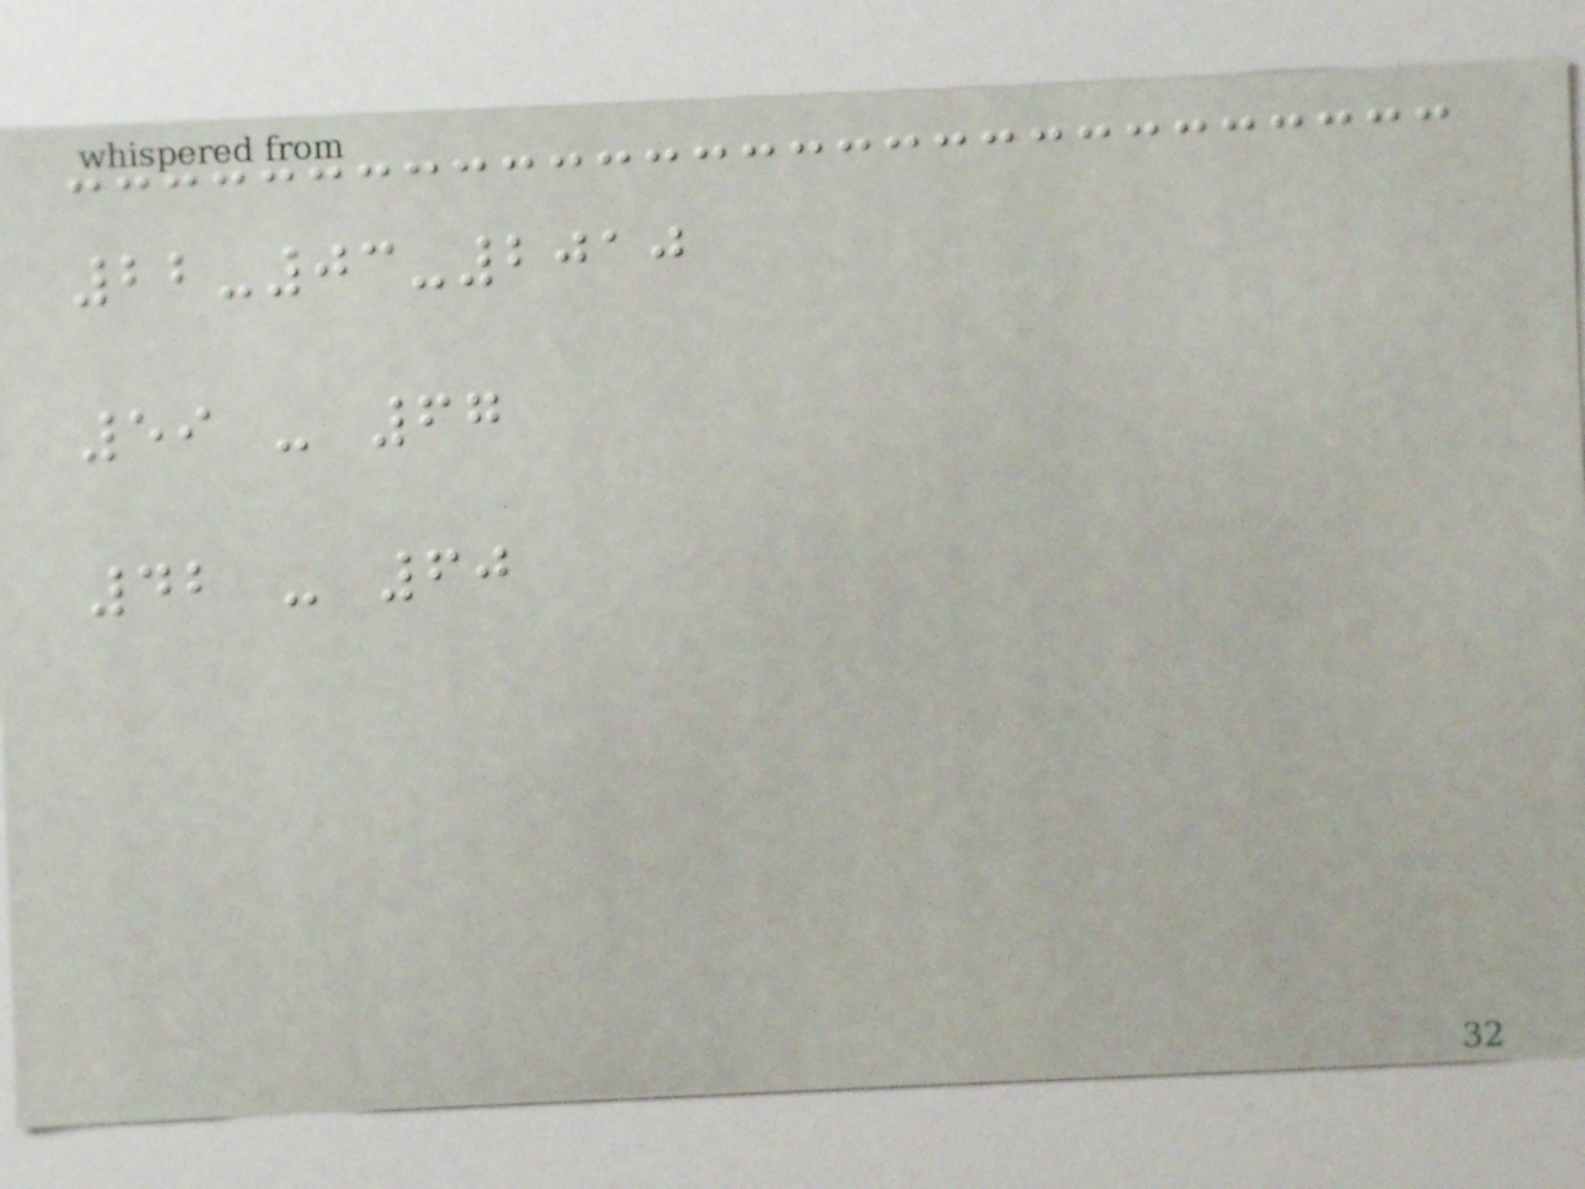22-03-2010
59 - 67
42 - 60
